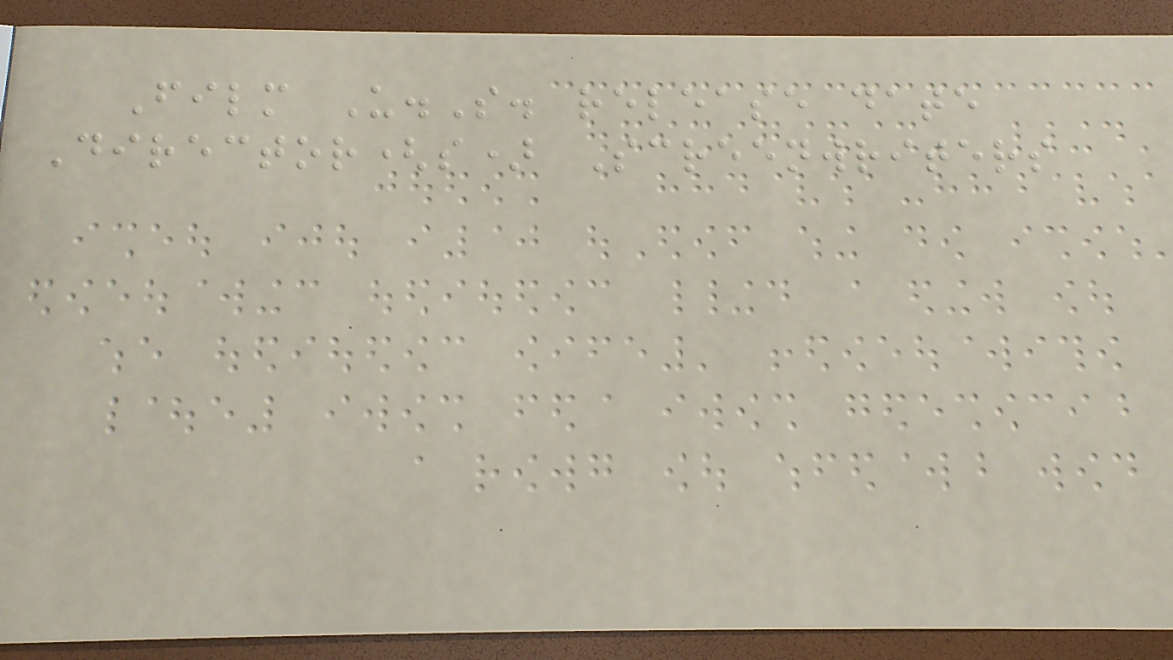Film U.S. release date
Director(s) Screenwriters
